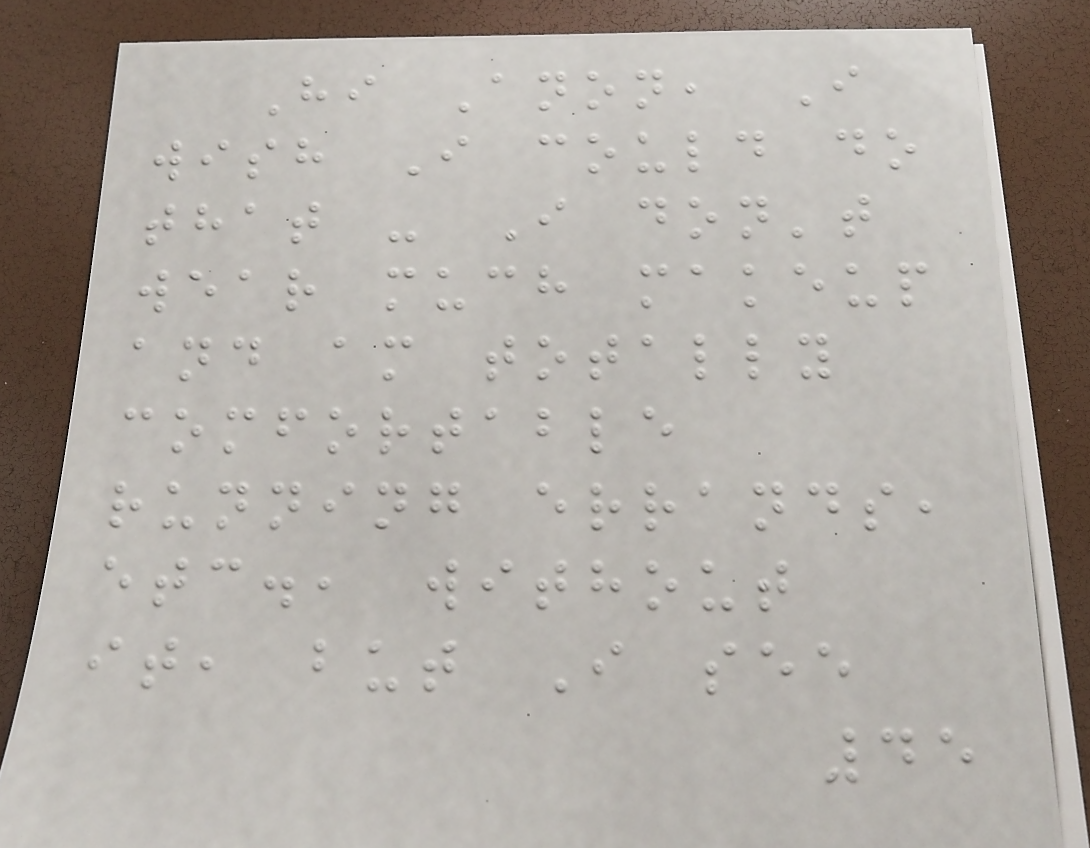Hi Anon, I
wish I could do
that - I don't
wear much makeup
and am totally
comfortable
running errands,
etc., without
it, but I see
45
